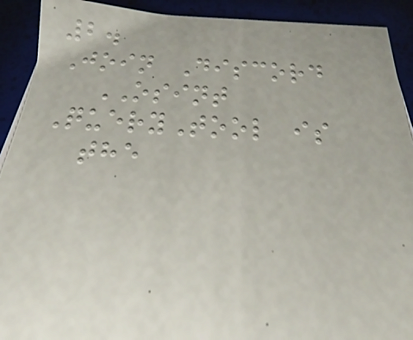2.
Join Discord
OSINT
QueryTool is
the
